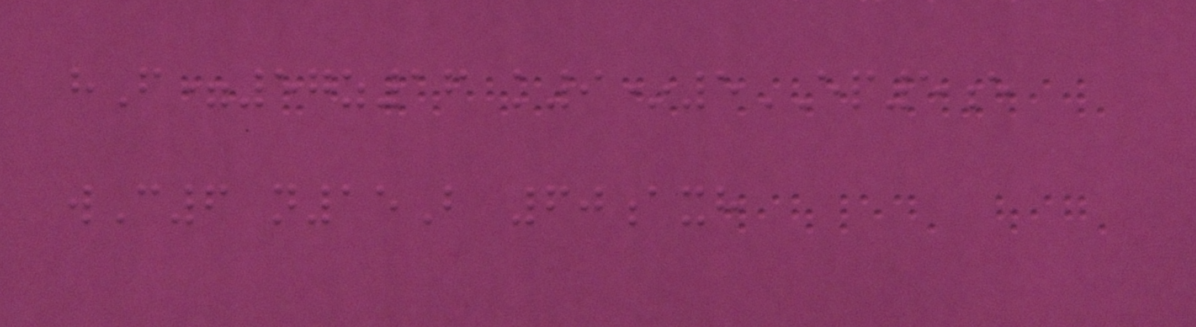hF=57z16 k9*5EP5e
wC6 n15B 60axh
